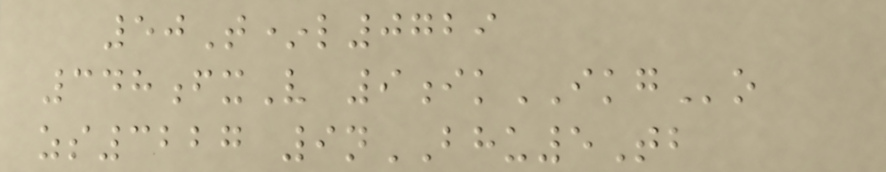50T*l0729
348fxV 9ikIKGo
zs3227 9nBHU5Tb
